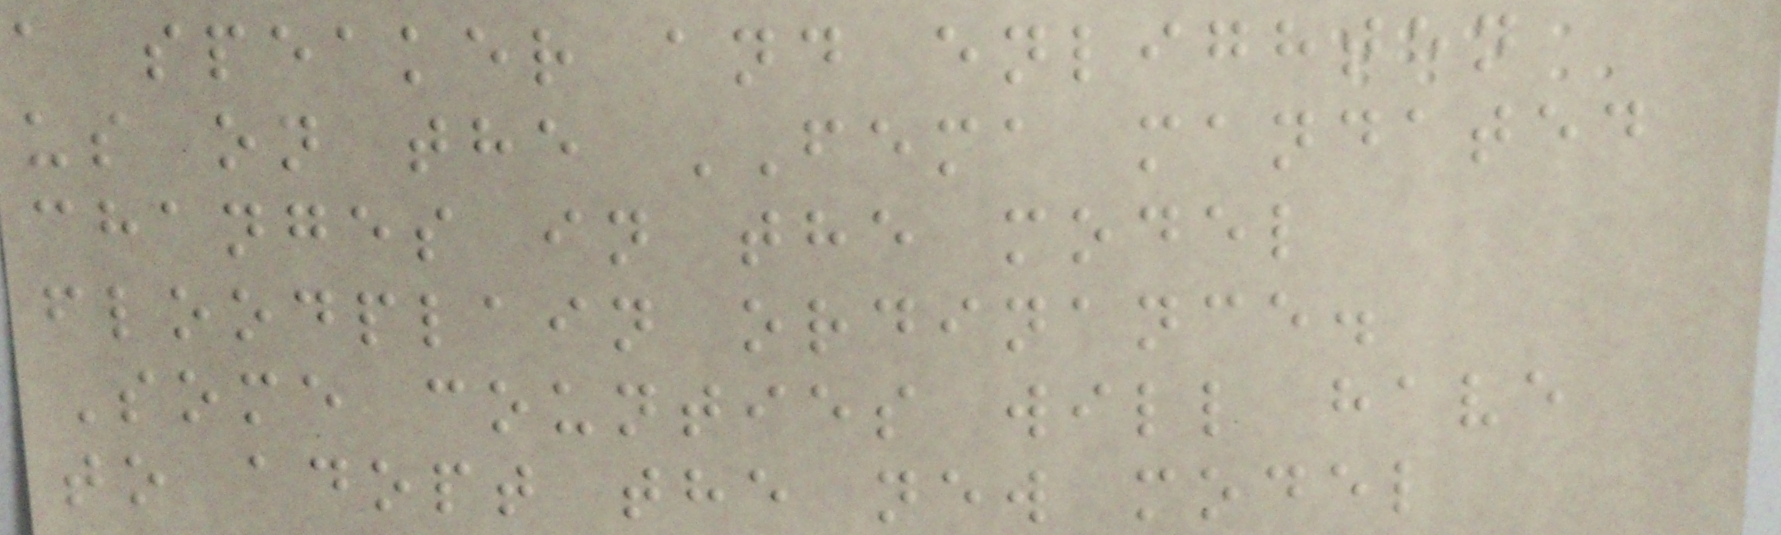a speaker and enlighten
us on the FEMA mandated
changes in the model
floodplain ordinance.
Some counties will have
to adopt the new model
